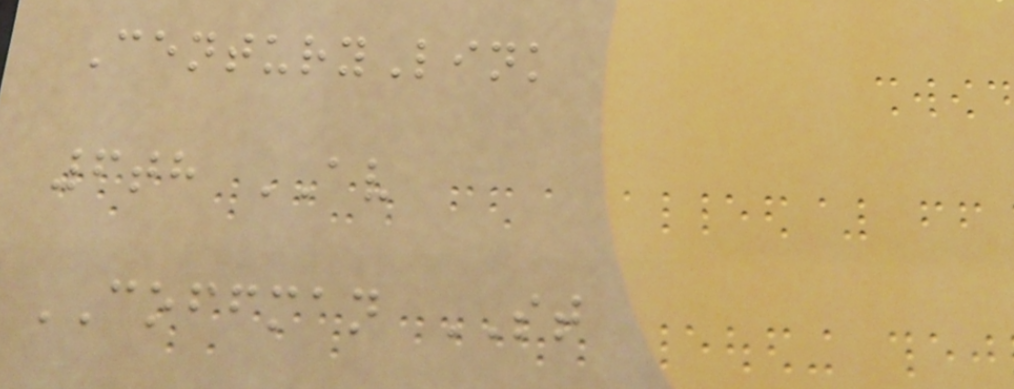CenturyLink
6th AV
COFFMAN ST
